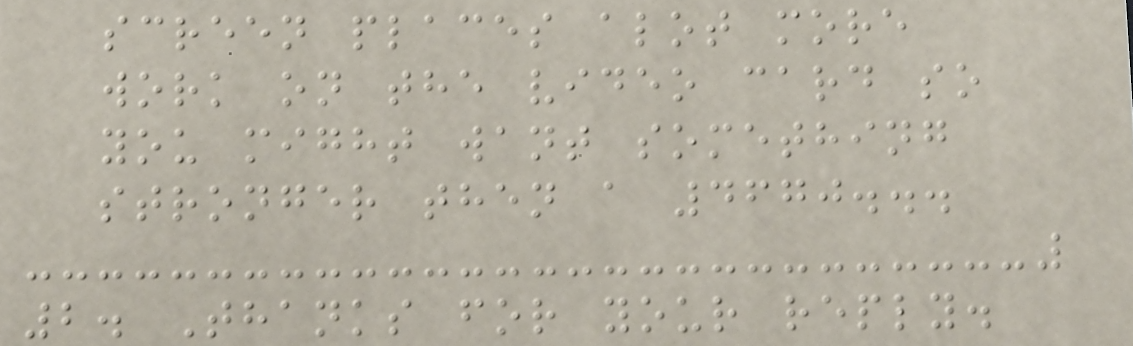screen places alot more
work on the video card so
you might want something
stronger then a 4670...
2. Thanks for your reply.
